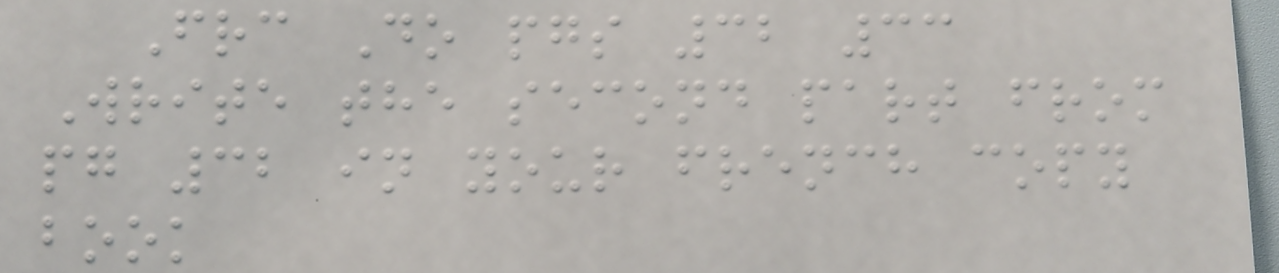Frc Do pgs 32 33
Write the second part from
pg 32 in your french copy
book
